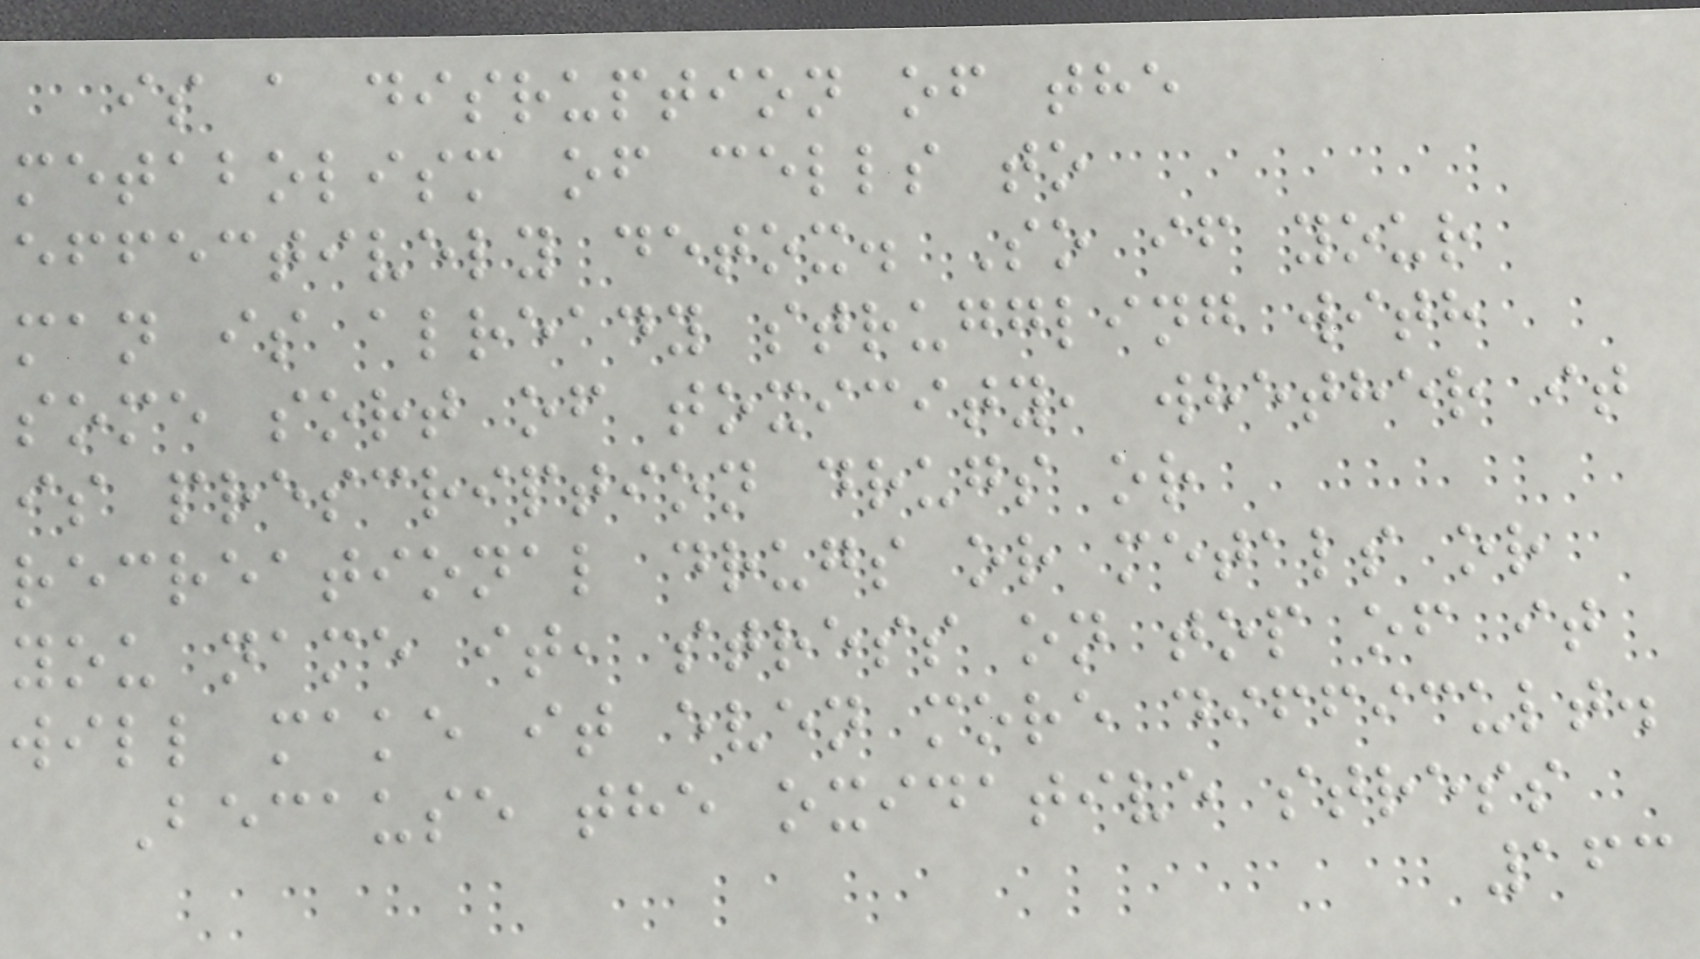is a disruption of the
metabolism of cells to
effectively detox. So if your
man is already struggling with
some sort of toxicity, whether it
is prescription drugs or
recreational drugs or metals or
you name it, stress on top of it
will make it even more difficult.
Because the oxidative stress
163
